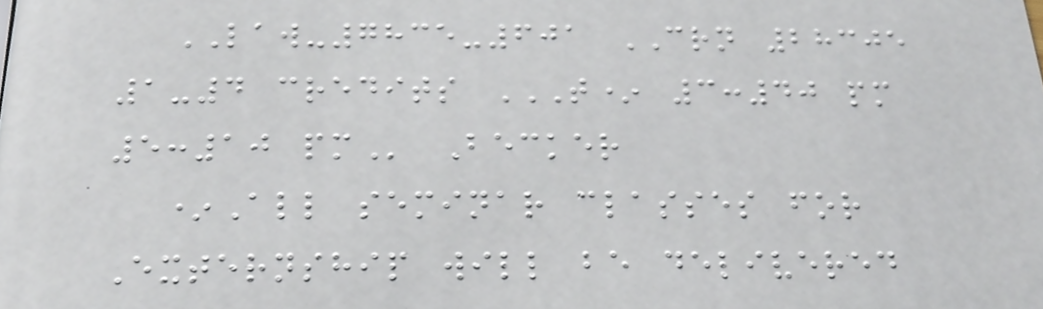LAW-7835-601 CRN 28305
1-4 credits T* 3:40 PM
5:10 PM Becker
*All seminar classes for
Externship will be delivered
